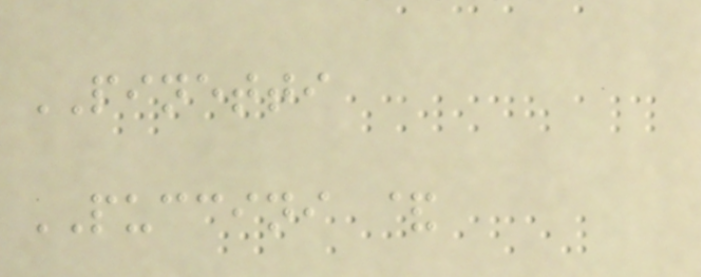PINETTI
PUCCINI &
